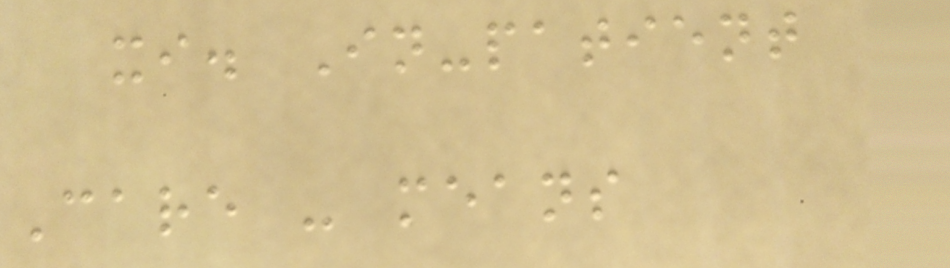xi. In-patient
Care - means
